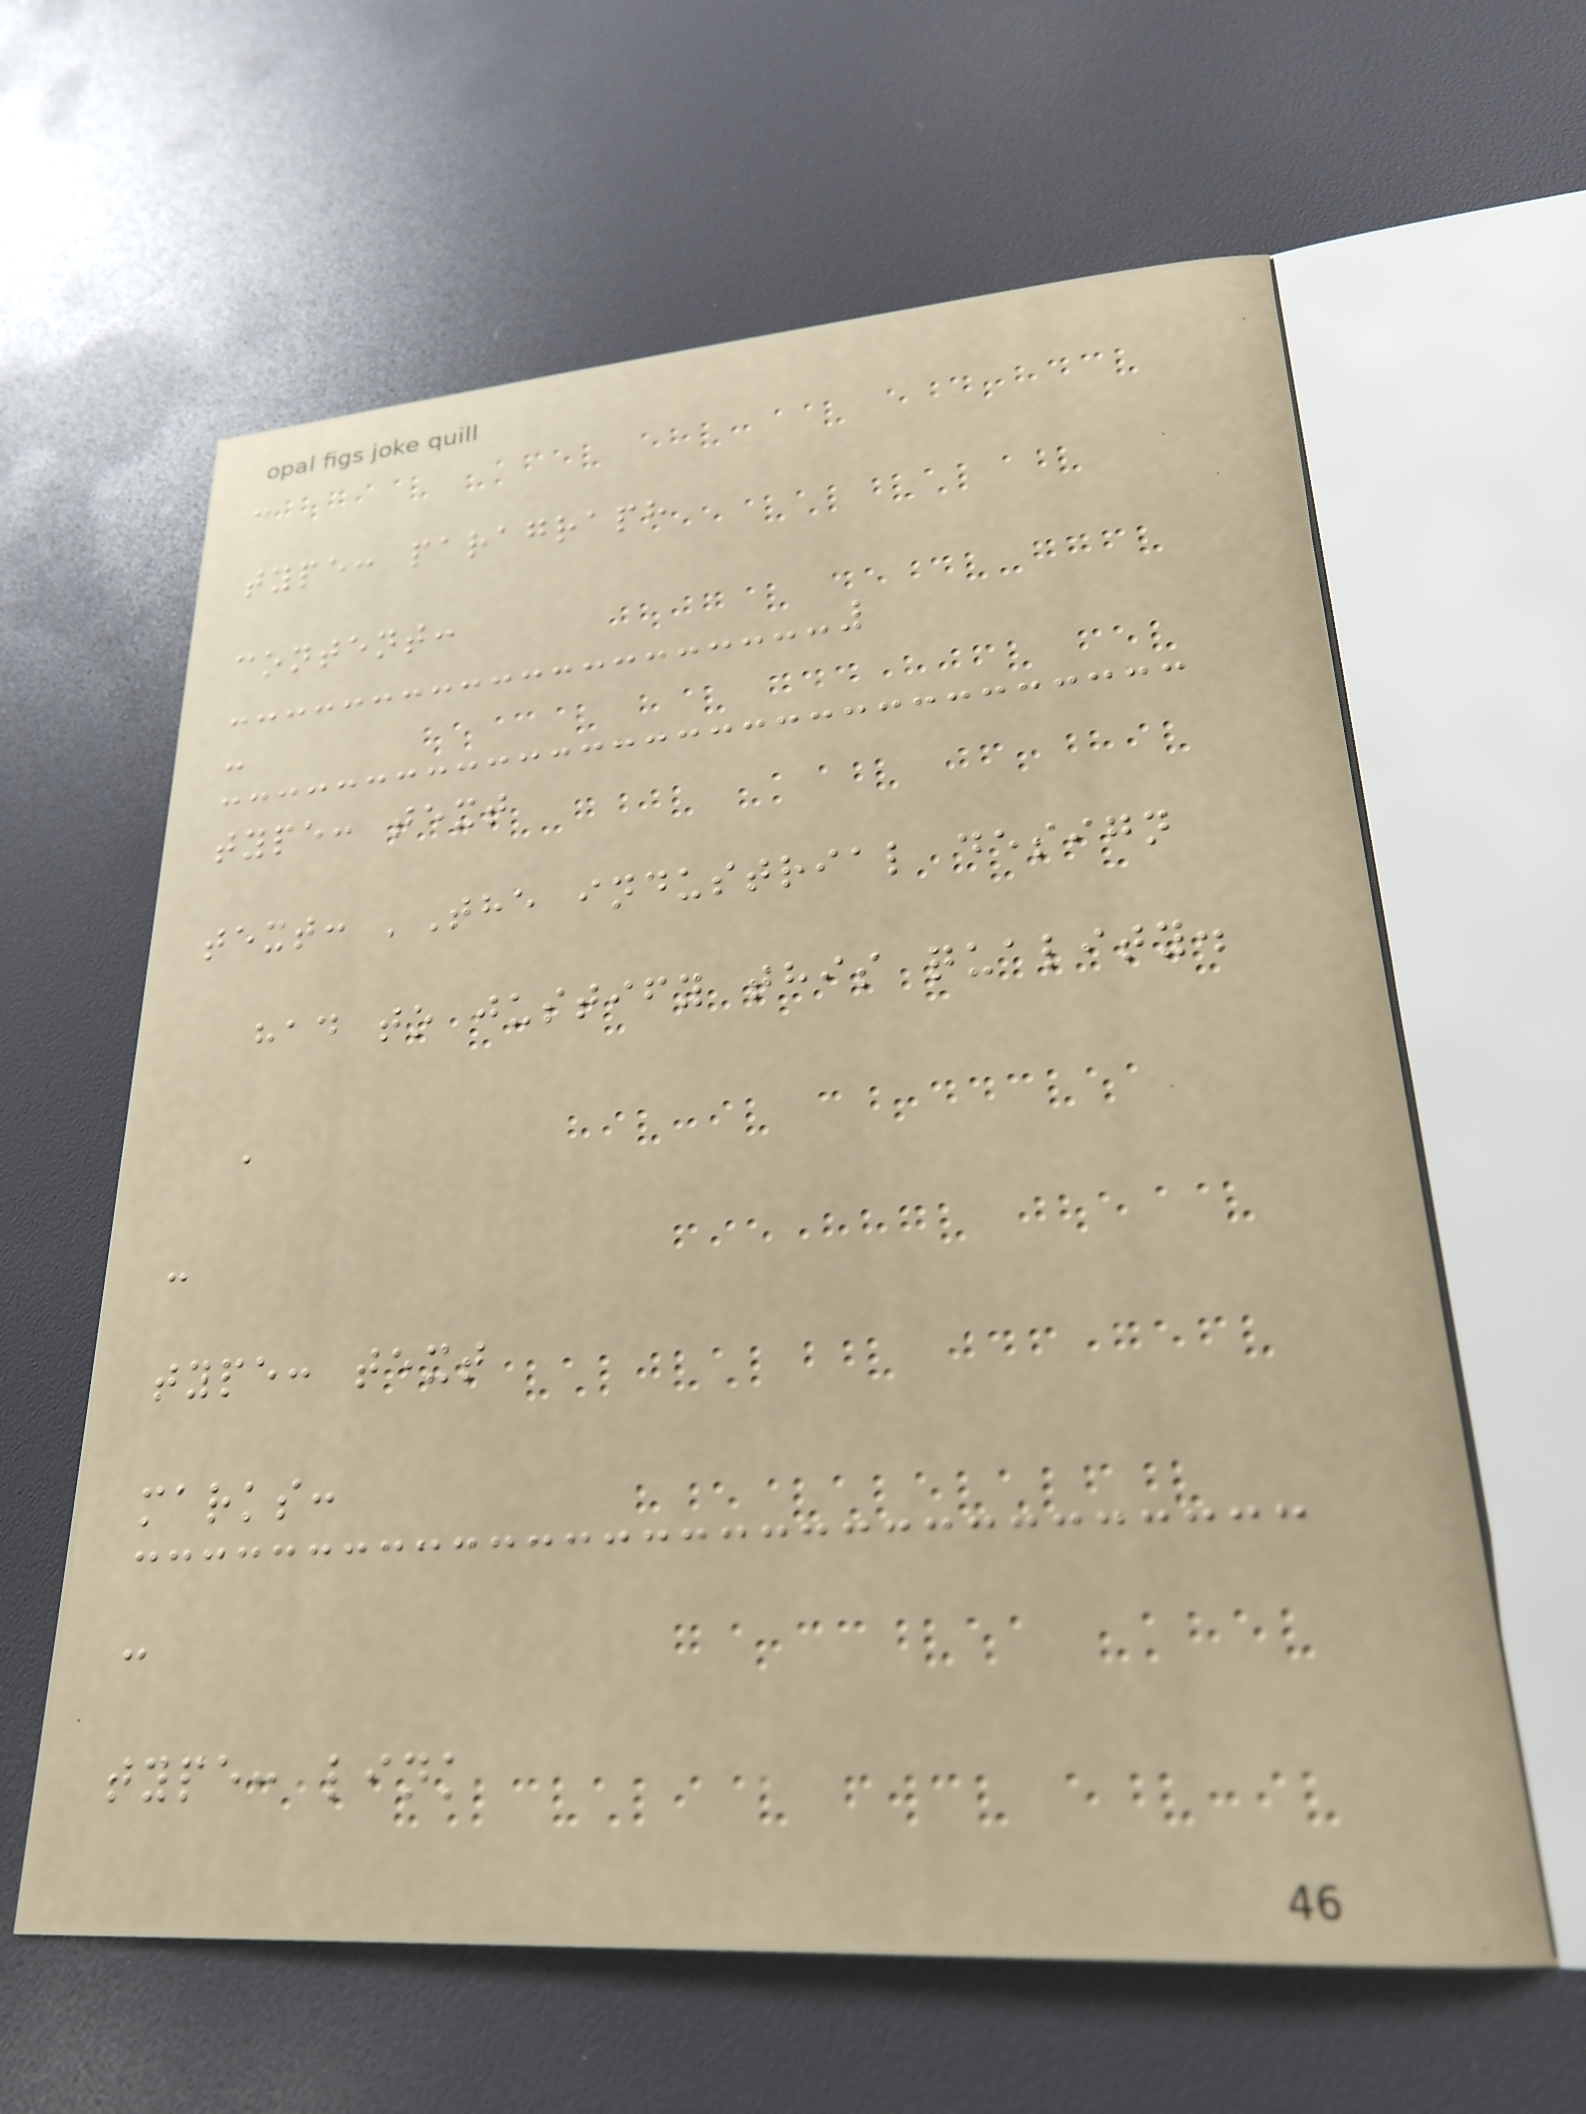-
type: paragraph
content:
-
type: text
text: 'The industrial design
had to justify this quality.
'
-
type: text
marks:
-
type: link
